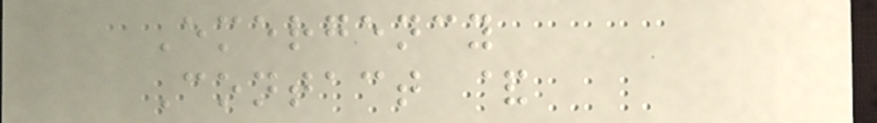Emergency
Contact &
